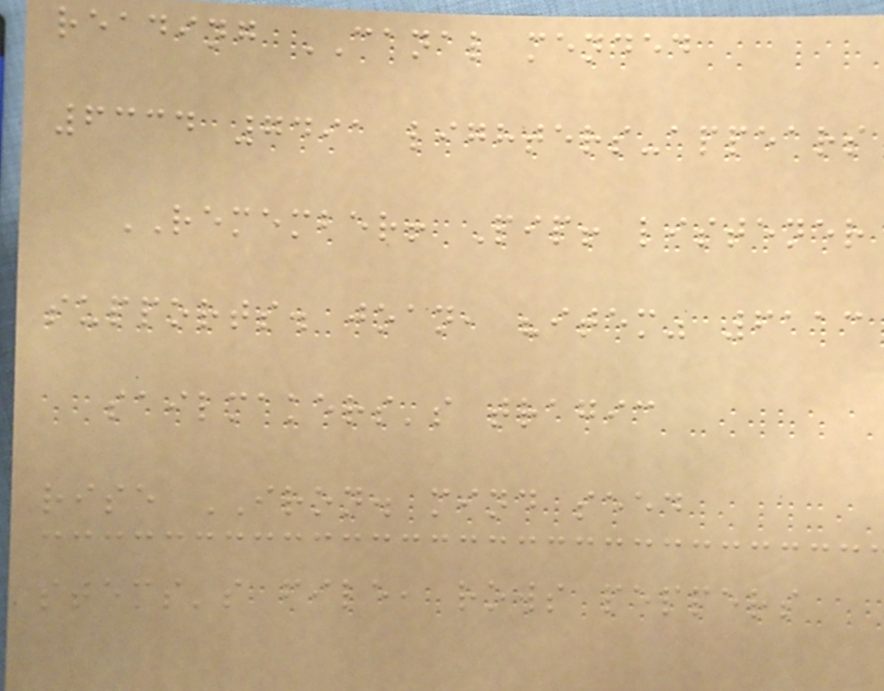reading CANAL mended
6334 7491 lighters-appears
REMEMBER! Pip! listener
supports. joan, "item" 6113
sailmakers's tragic
rise IRON. mind seed
stems's file, rows peppers
